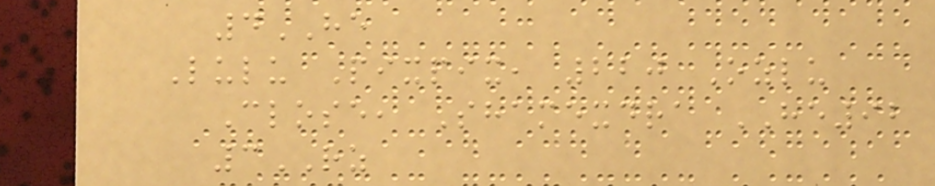4HE
Lulu Pixpix, 220 Ozlu
Close, Shamexdra HE92
3RZ
